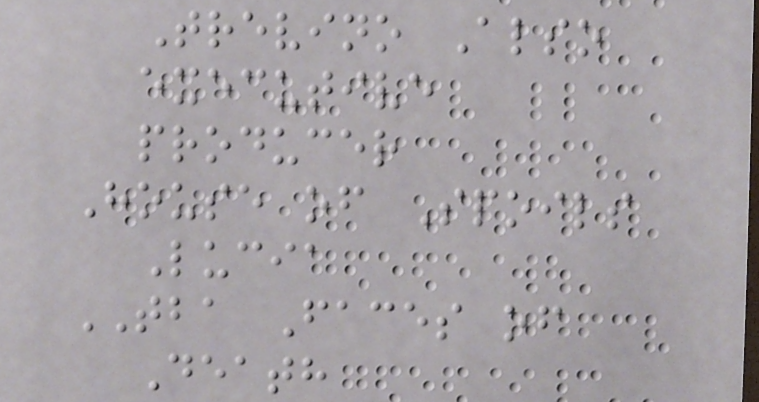Trevino Also
executive
producer
House of Spoils
Lucia
TBA Faces of
Death
